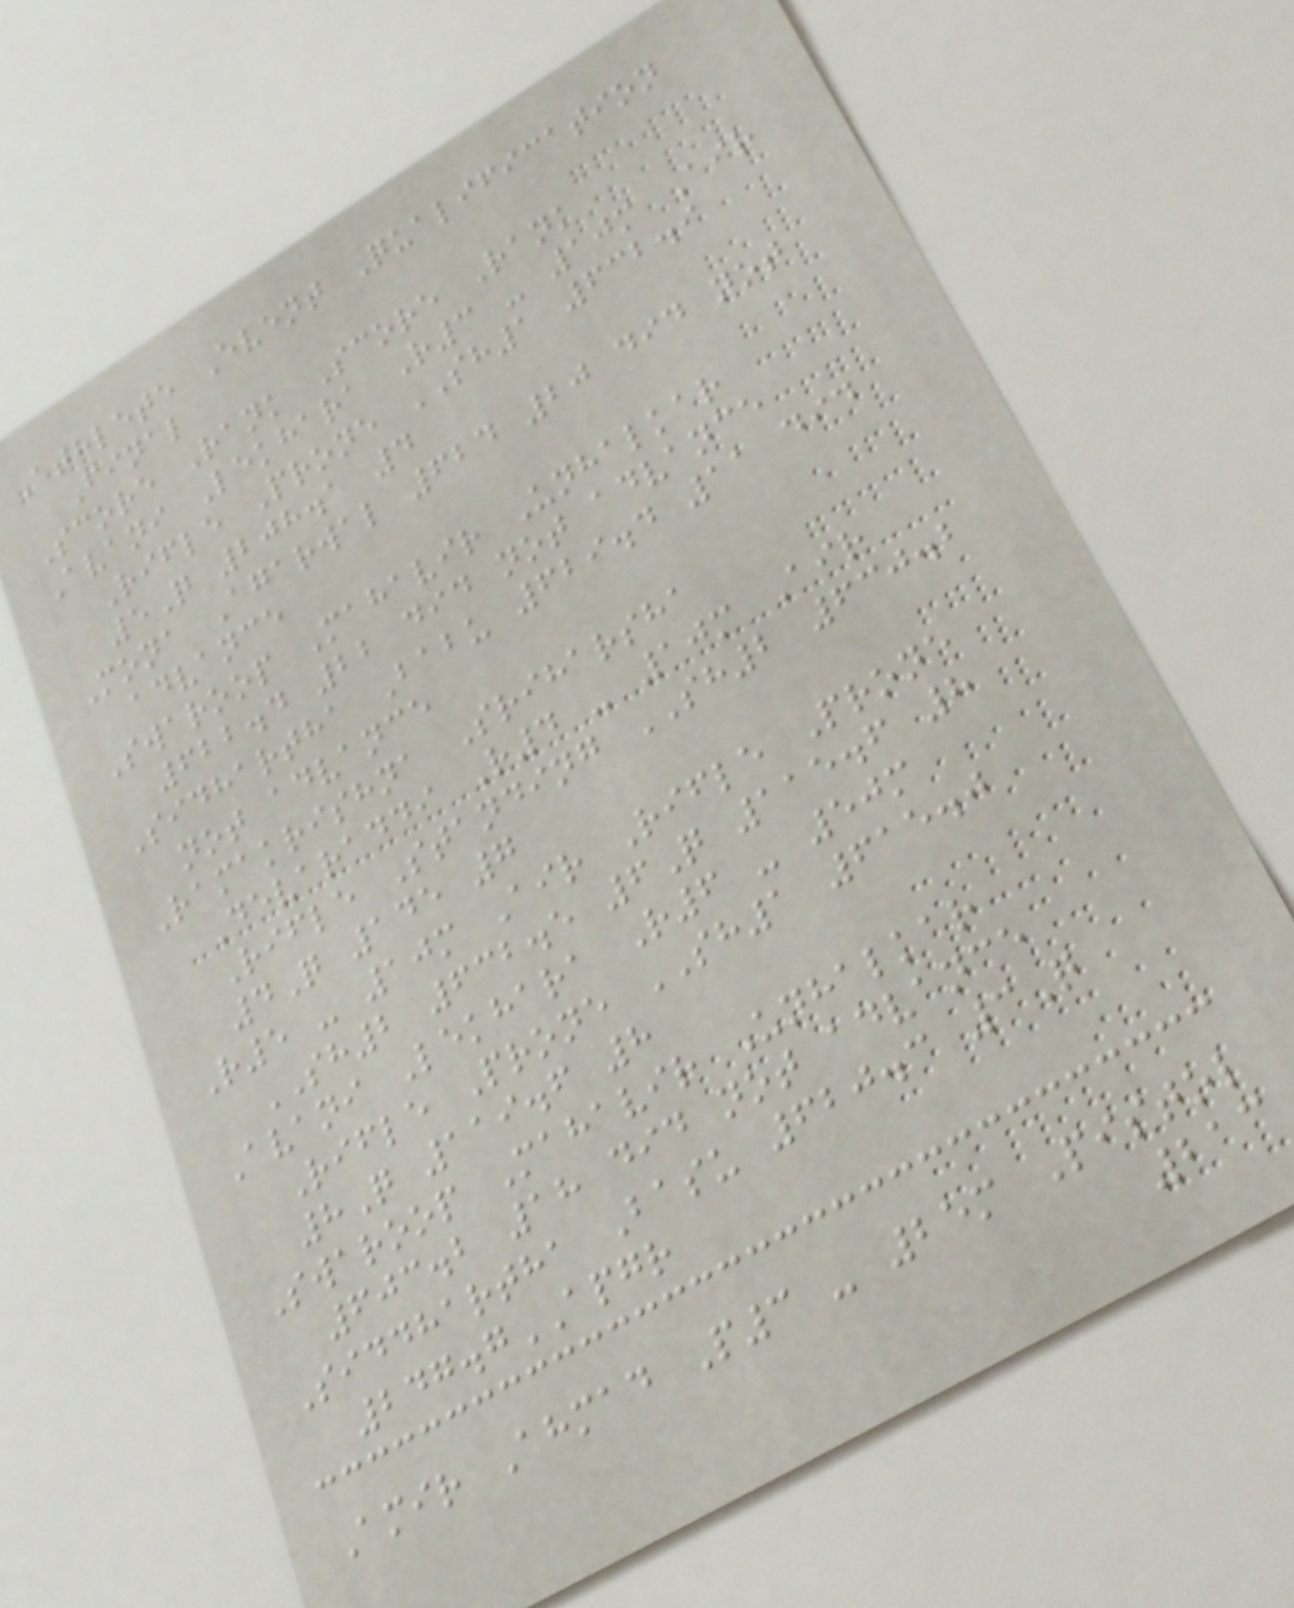Athlete Event Qualification
Final
Score Rank Score Rank
Avani Lekhara R3 - 10m Air
Rifle Prone SH1 632.9
5Q 208.1 4
Mona Agarwal 624 20 did not
advance
Swaroop Mahavir Unhalkar
622.4 22 did not advance
Sidhartha Babu 629.4 11 did
not advance
Ramakrishna Sriharsha
Devaraddi R4 - 10m Air
Rifle Standing SH2 630.2
4Q 145 7
R5 - 10m Air Rifle Prone
SH2 632.5 6Q 115.6 8
Avani Lekhara R6 - 50m
Rifle Prone SH1 615.0
8Q 119.6 8
Swaroop Mahavir Unhalkar
603.2 18 did not advance
Siddhartha Basu 620.3 3Q
247.7APGR
Amir Ahmad P3 - 25m Pistol
213
